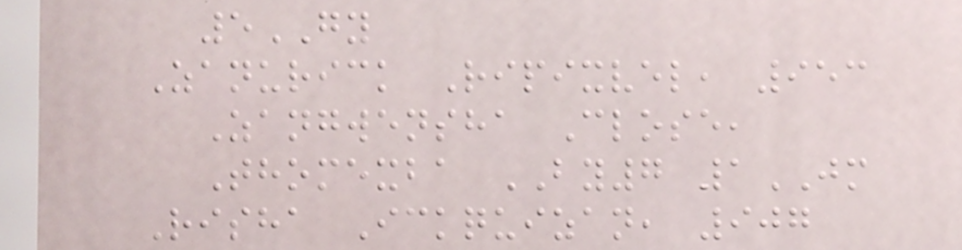5GY
Zanurick Ripixvel, 953
Zangwensha Close,
Thomexba BY7 1JM
Risha Ickquizan, 907
